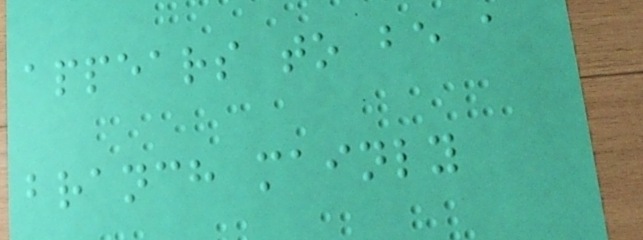appears to be a
branch mainly
